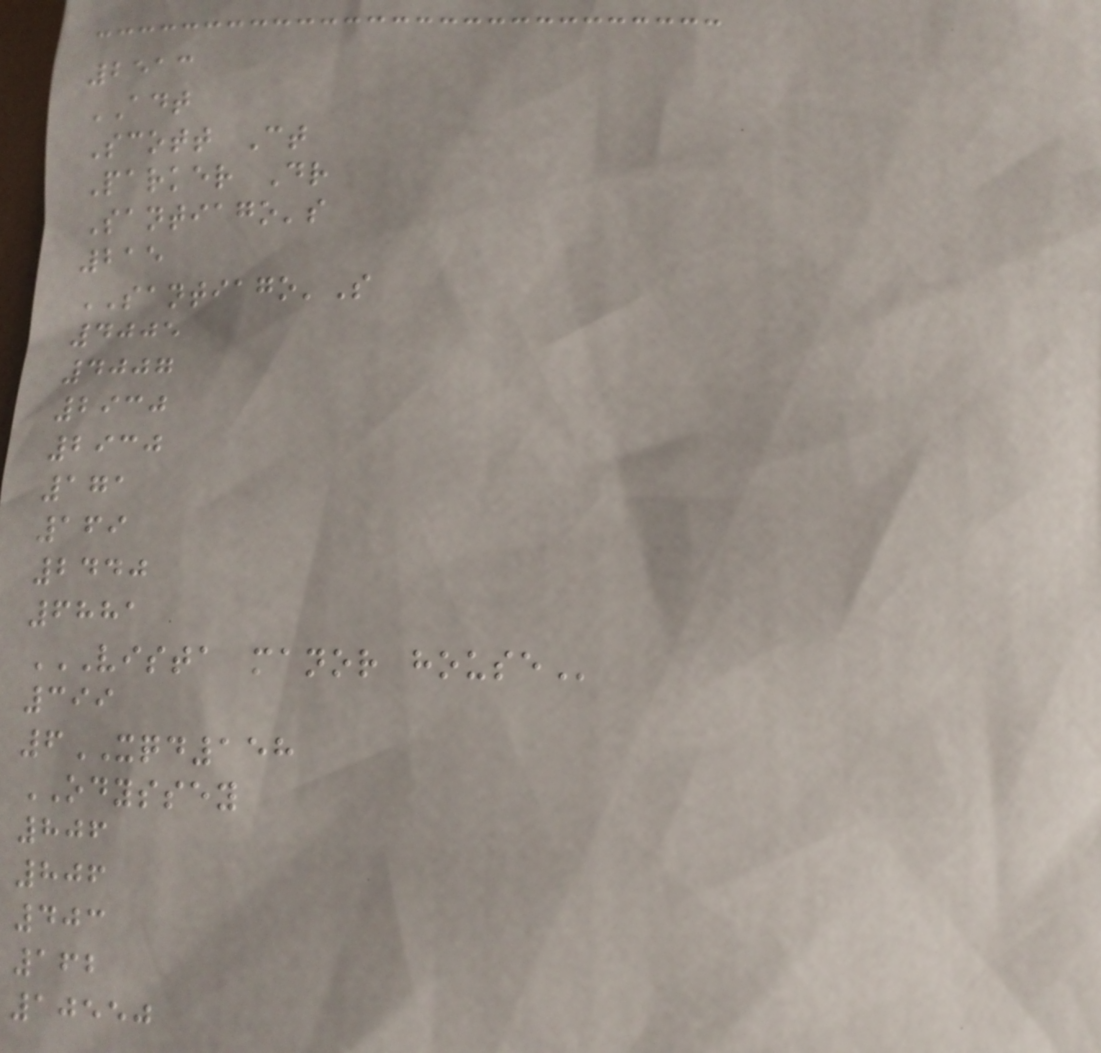2513
ADT
Scott Ct
Parker Dr
Santiago's
215
SANTIAGO'S
4005
4007
2930
2930
171
169
2440
6881
VISTA MANOR HOUSE
399
6XQD158
ODYSSEY
806
806
403
162
10550
